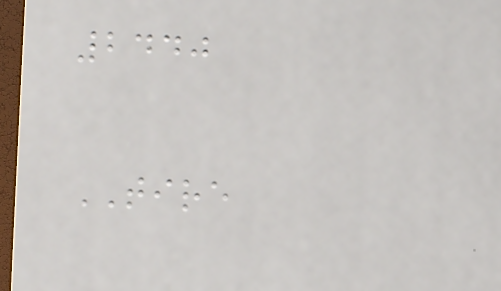2440
TIRE
